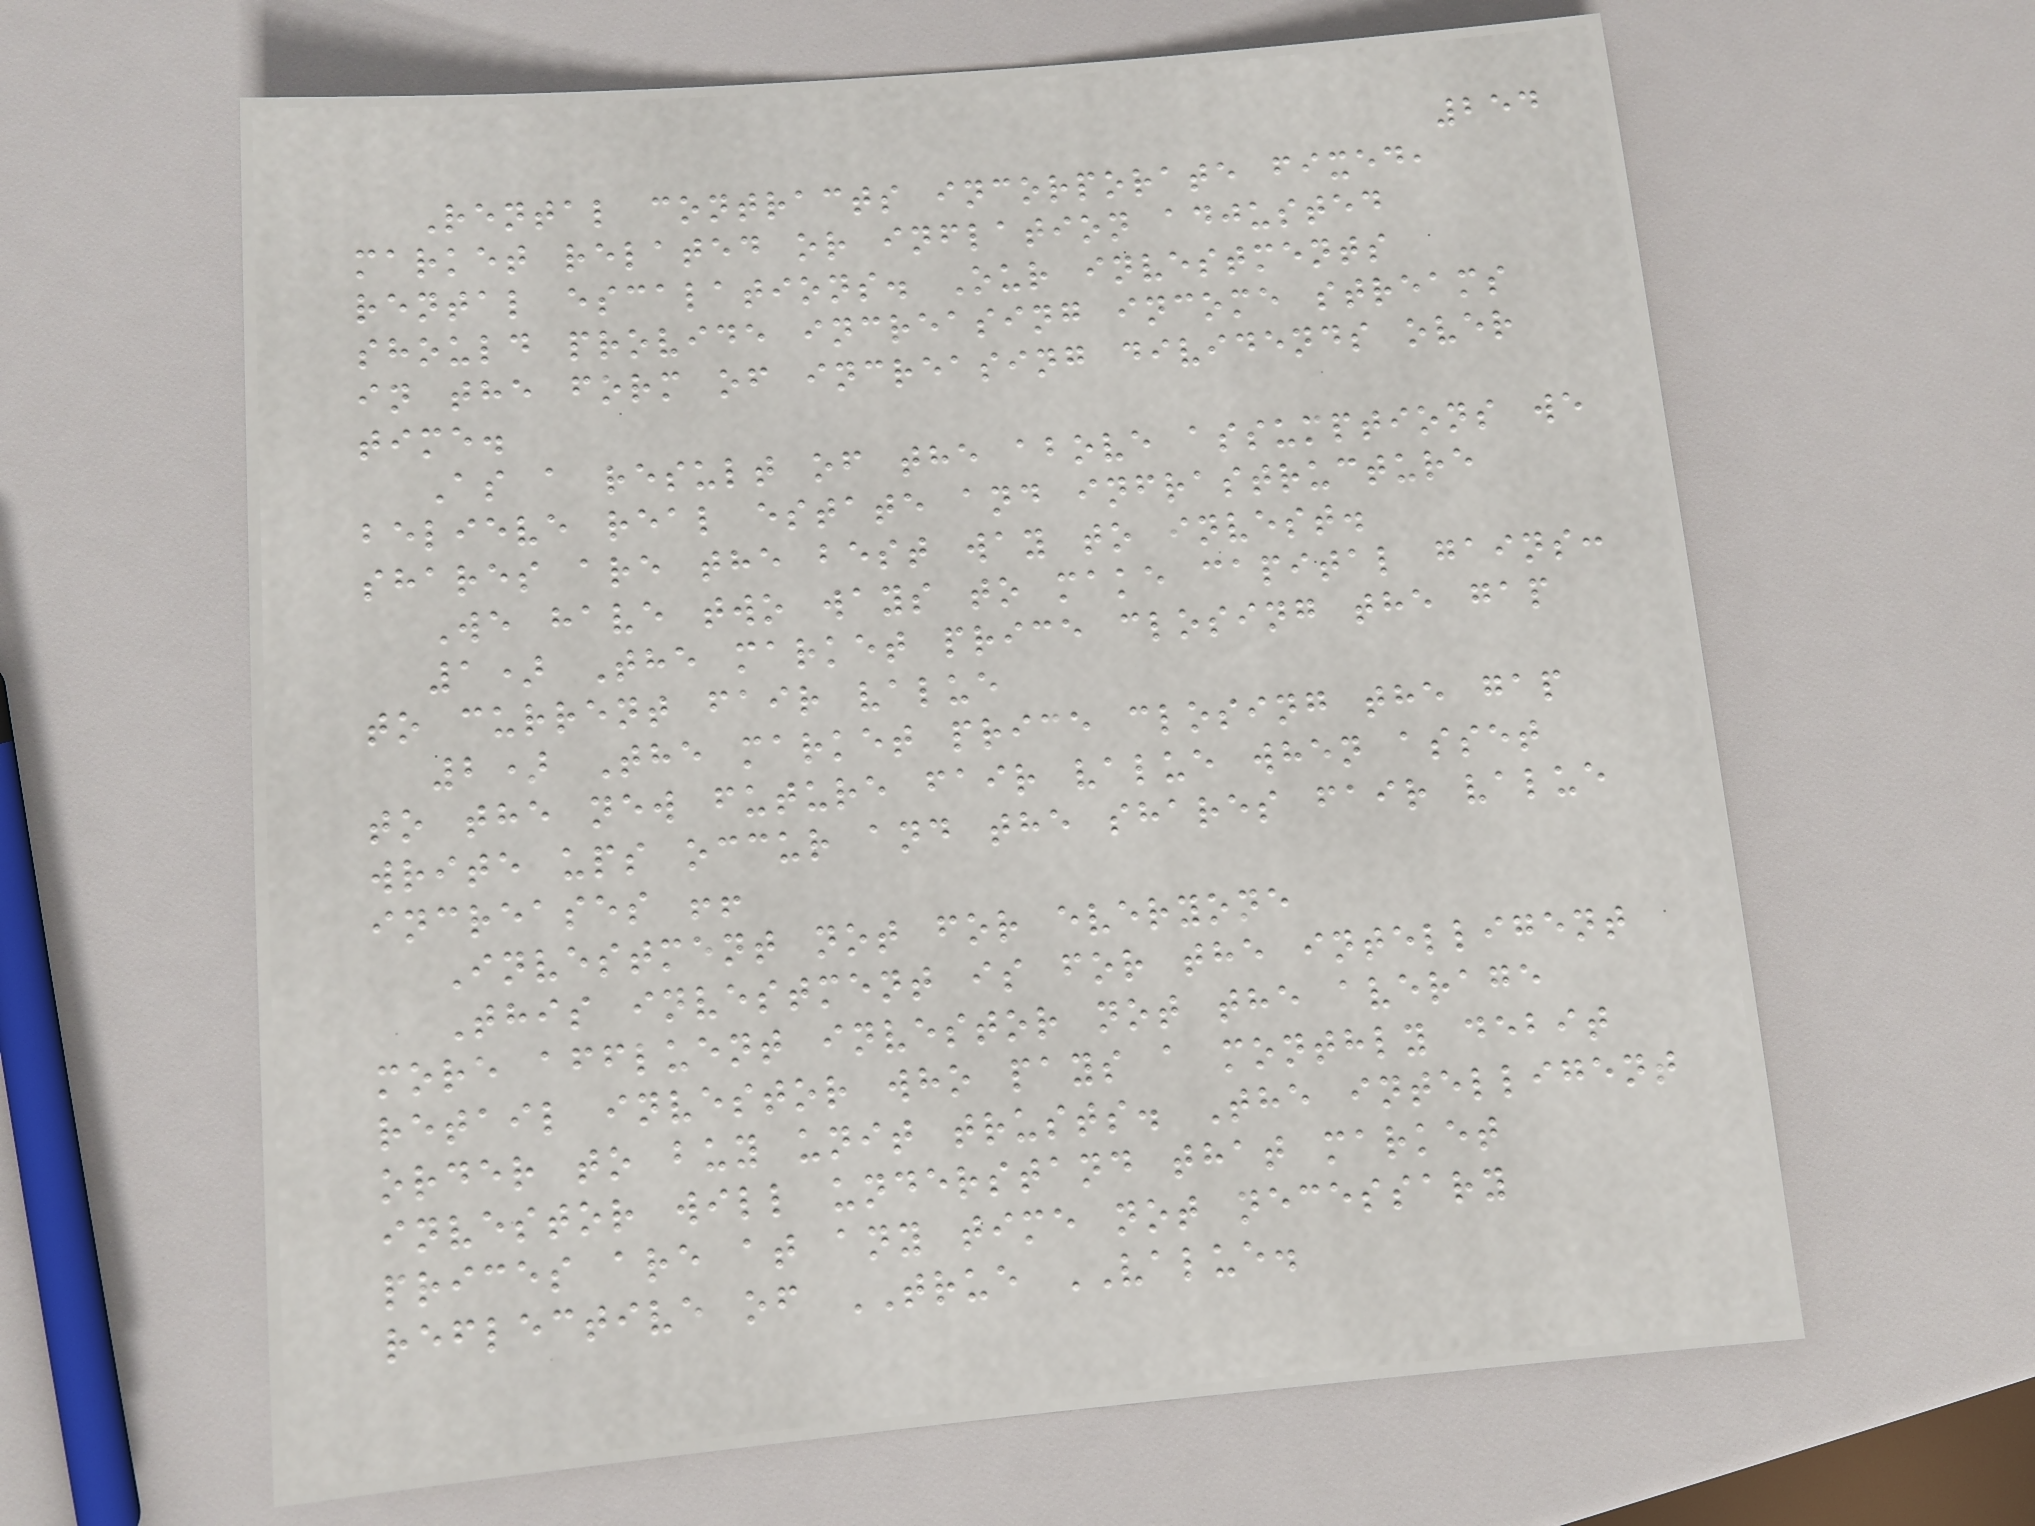254
Rental contracts incorporate fixed,
market related or inflation adjusted
rental escalations. Our investments
should provide increasing income streams
in the form of increasing dividends over
time.
As a result of the above assumptions we
believe real estate and infrastructure
shares are the best way to invest.
We have two ways to make capital gains:
1) The market price closing the gap
to current fair value
2) The market price closing the gap
to the new future fair value when asset
write ups occur and the shares fair value
increases !!
Investment not for everyone
This investment is for the intelligent
more affluent investor not the average
retail investor who pays a monthly debit
order to buy unit trusts. The intelligent
investor will understand that market
prices are at any time not necessary
reflective of TRUE VALUE.
